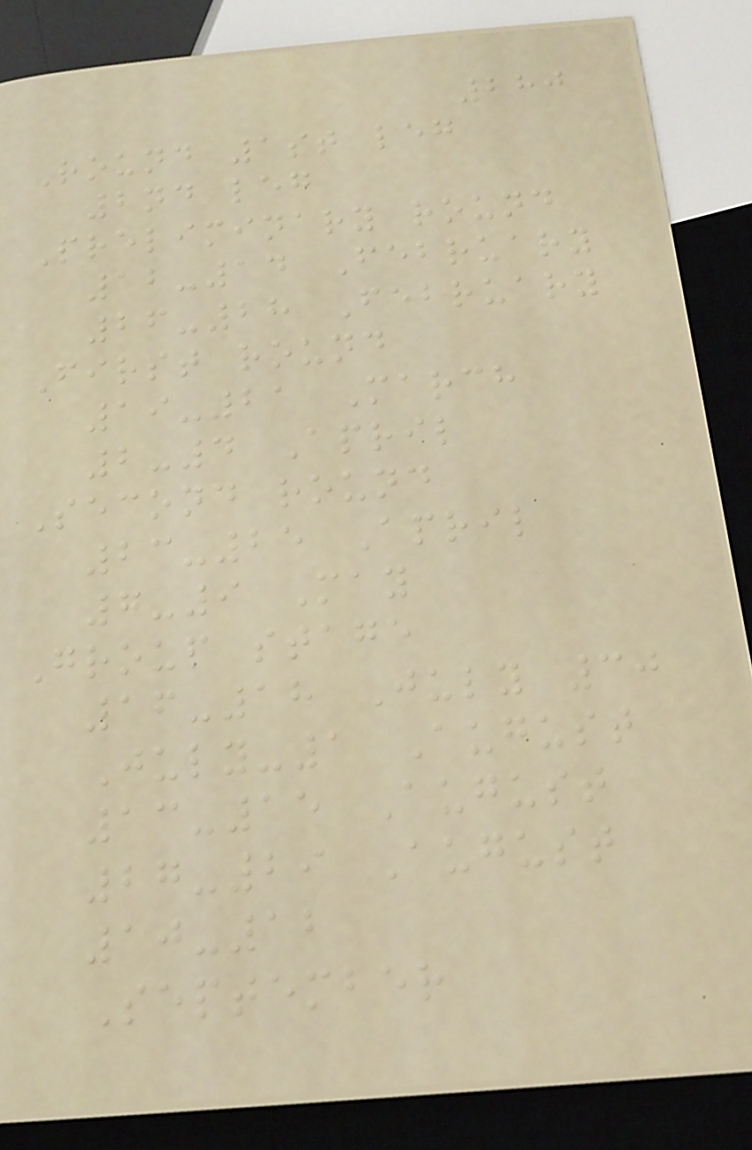280
Round 1st leg
2nd leg
Preliminary round
12-14 February
26-28 February
First round
19-21 March
2-4 April
Second round
23-25 April
7-9 May
Group stage
16-18 July 30
July-1 August
13-15 August
27-29 August
10-12
September
